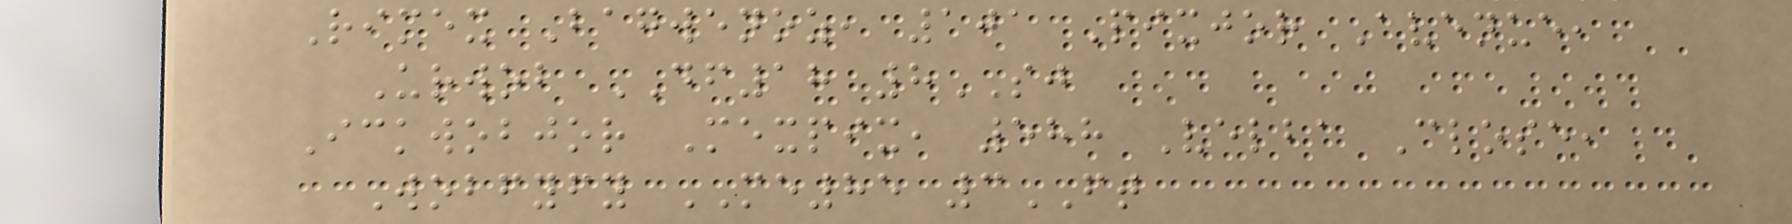Rimex Bagwenoz, 101 Pixjor Avenue,
Urwob DF18 8SJ
Ickwobjor Mexpix, 588 Velba Close,
Wobfyfy ME85 3FT
